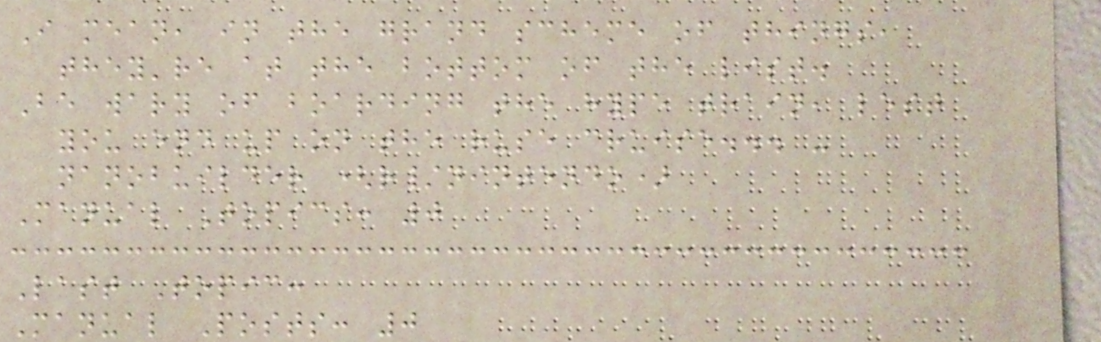I mean, in the grand scheme of things,
they're at the bottom of the list.
Be wary of boarding the hype train, lest
you end up on the ruse cruise... -
nanobuilder (r/nintendo)
Manual Topics: 0
Last Topic:
Manual Posts: 0
